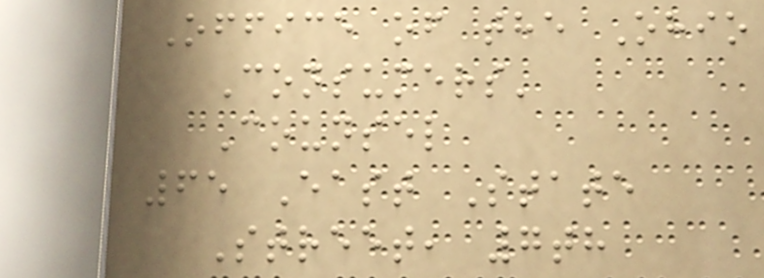Office of the Ohio
Consumers'
Counsel
65 East State
Street, 7th
